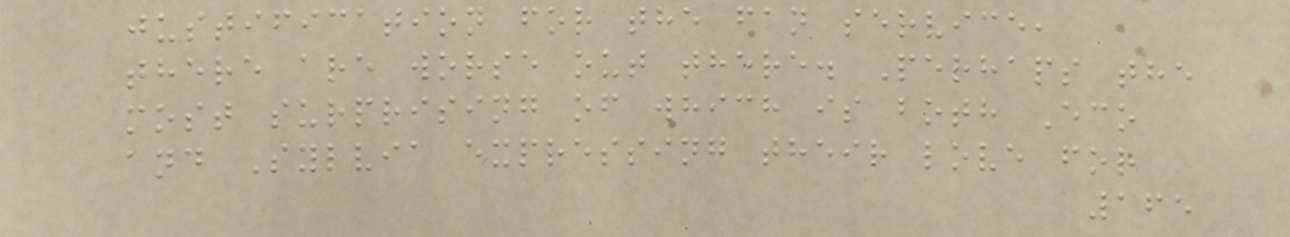justification for the fan service,
there are worse out there. Perhaps the
most surprising of which is both Eco
and Sylvia expressing their love for
165
